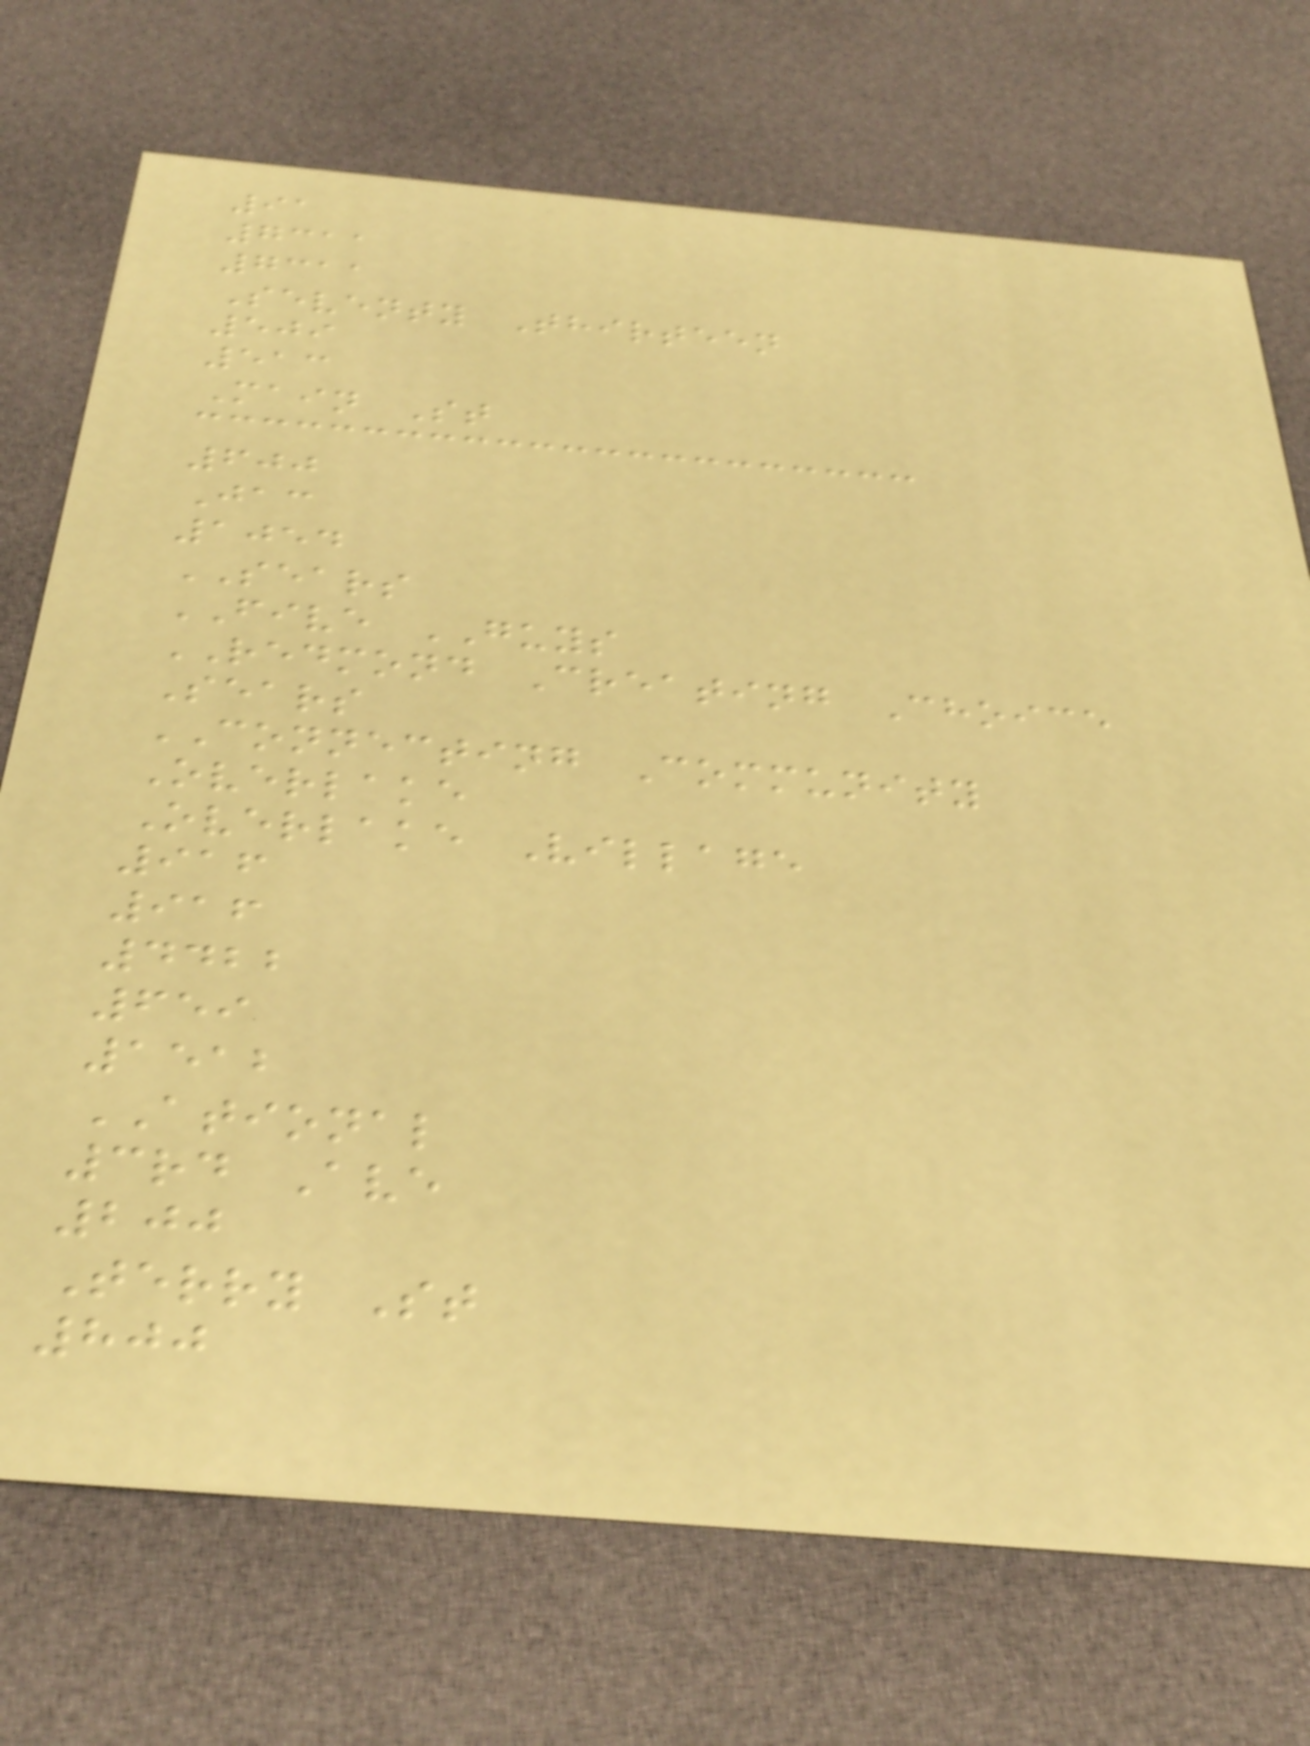91
7311
7311
Seventy Thirteen
509
513
Main St
600
Jac
1054
SEARS
FIVE GUYS
REDMOND Creating Choice
Sears
CONNECTING Community
Overlake
Overlake Village
916
916
4422
659
1512
ATIONAL
3rd Ave
200
Terry St
800
